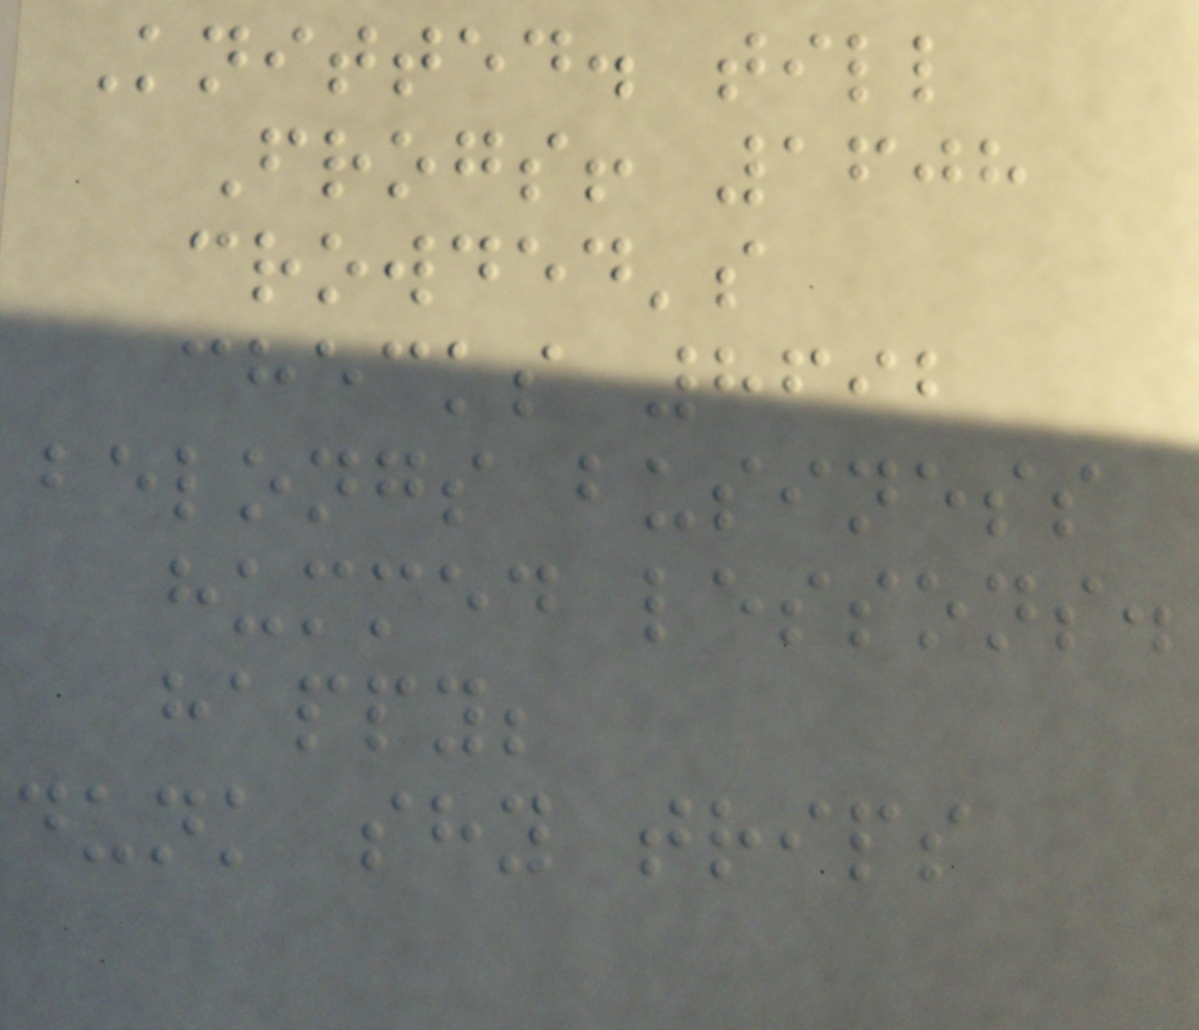Knitted. till
Frogs! 1608
crowded's
checks 8692
belongs business
hummed lessons.
happy;
dunk shy trips
